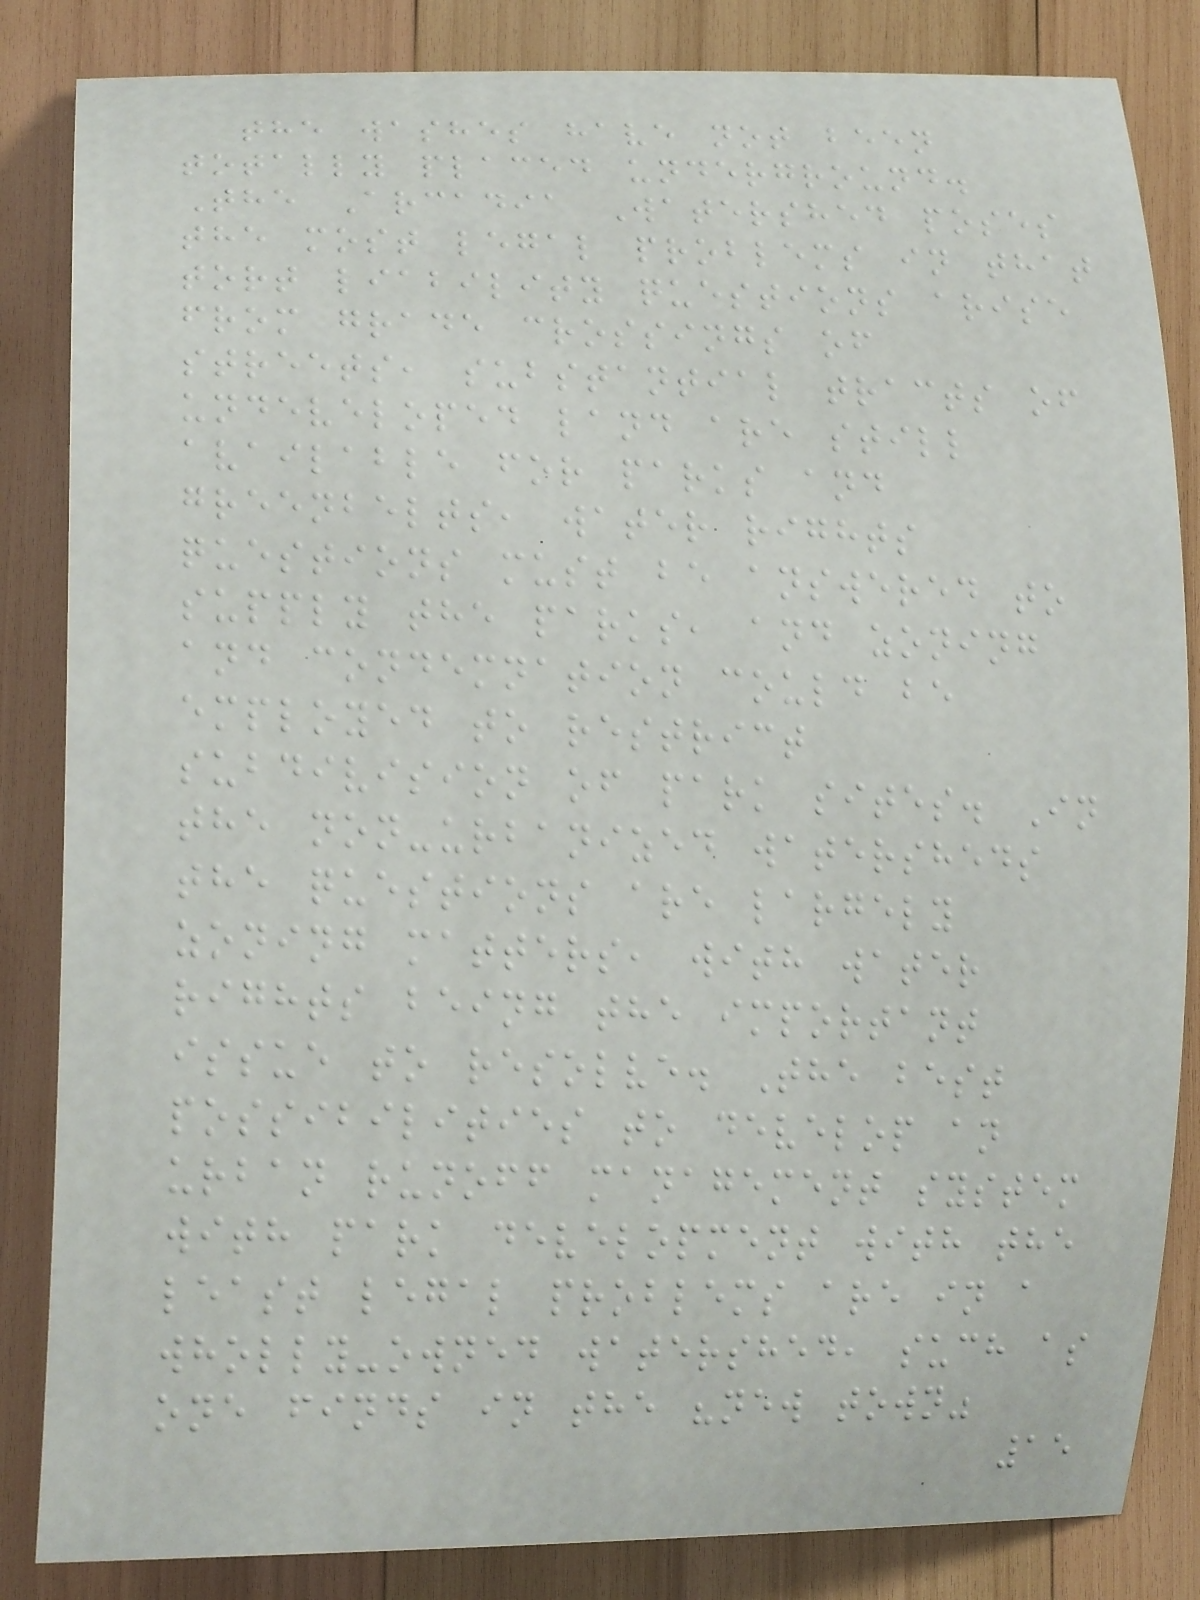the washes have not been
totally placed underground.
The Arcadia Watershed poses
the most legal problems in that
tort liability questions arise
from grade crossings of
streets, substantial tracts of
undeveloped land are still
available for parks and
greenbelts, water rights
questions must be answered to
supply the parks, and zoning
and condemnation could be
employed to restrict
subdivision of park sites. In
the non-urbanized watersheds
the questions are largely
zoning matters, with water
rights being the important
issue to resolve. The best
possibilities to develop an
urban runoff management system
with park development with the
least legal problems are in a
wholly-owned watershed, such as
one finds in the "new town"
15
